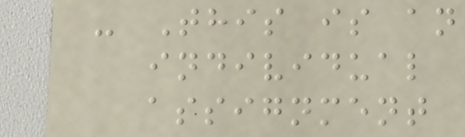- This is an
individual
assignment
